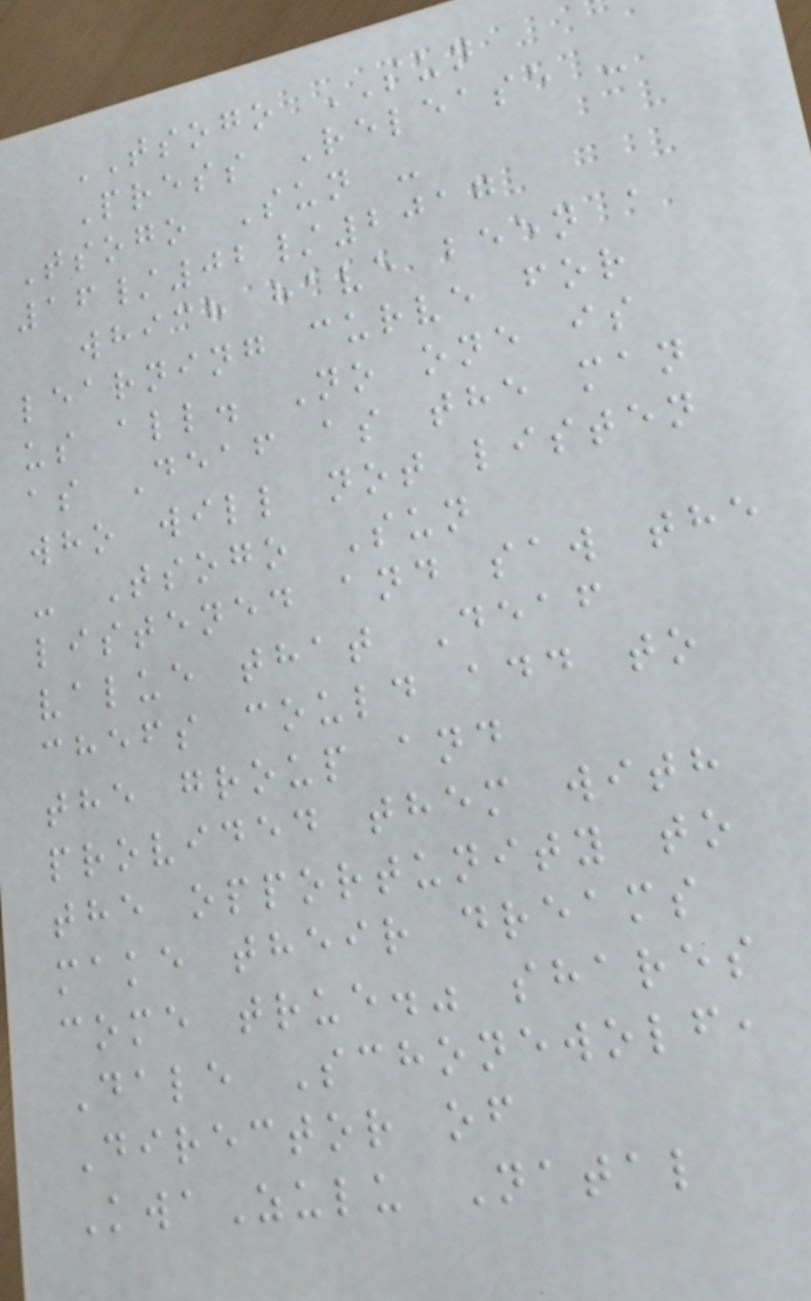TSOGO SUN
Press Release -
Tsogo Sun -
16/02/2017
which have been a
learning curve for
us all. No one is
as Deaf as the man
who will not listen
- Tsogo Sun
listened and saw the
value that Deaf
chefs could add to
the group and
provided them with
the opportunity to
make their dreams
come true." shares
Dale Schonewolf,
Director of
KwaZulu Natal
